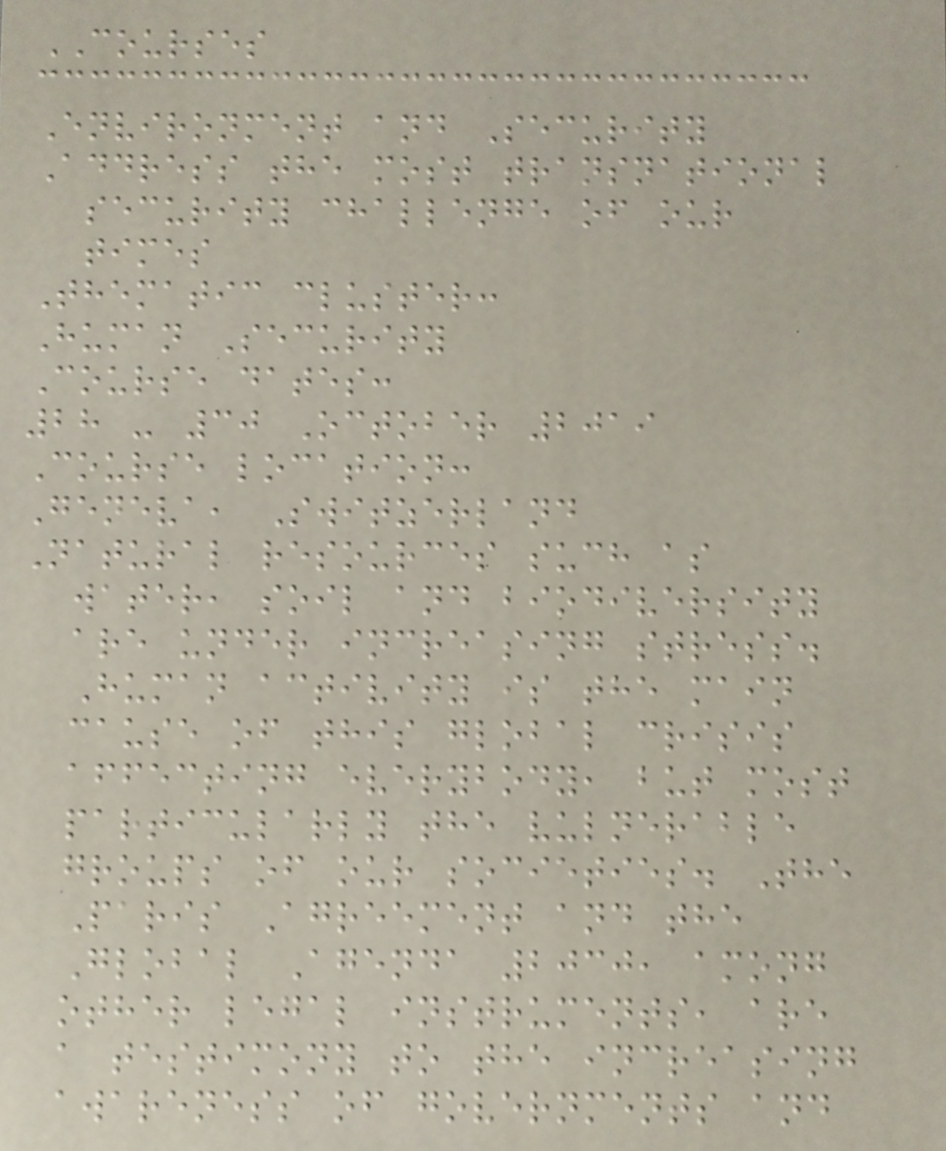COURSES
Environment and Security
Address the most transnational
security challenge of our
times
Thematic cluster:
Human Security
Course dates:
28 - 30 October 2019
Course location:
Geneva, Switzerland
Natural resources such as
water, soil and biodiversity
are under increasing stress.
Human activity is the main
cause of this global crisis
affecting everybody, but most
particularly the vulnerable
groups of our societies. The
Paris Agreement and the
Global Agenda 2030, among
other legal instruments, are
a testimony to the increasing
awareness of governments and
